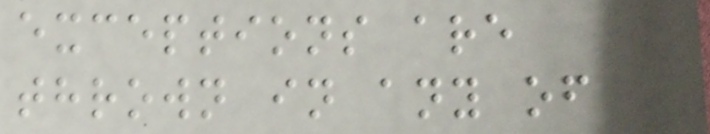exceptions are
thrown in any of
